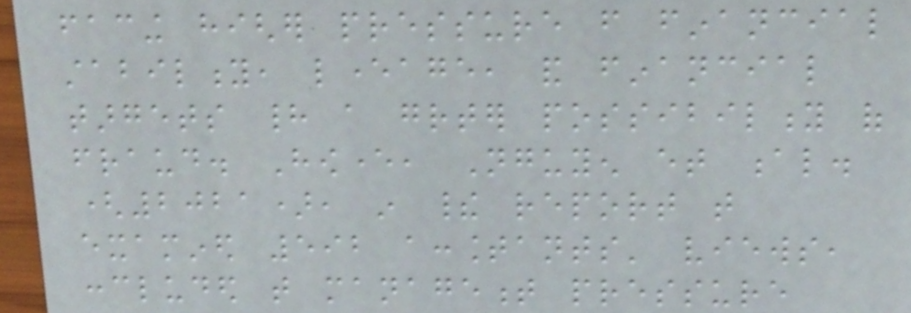facing higher pressure from financial
stability, leverage, and financial
targets had a greater possibility of
fraud. However, Nguyen et al.
(2021), in their report that
examined 592 accountants' views,
concluded that management pressure
